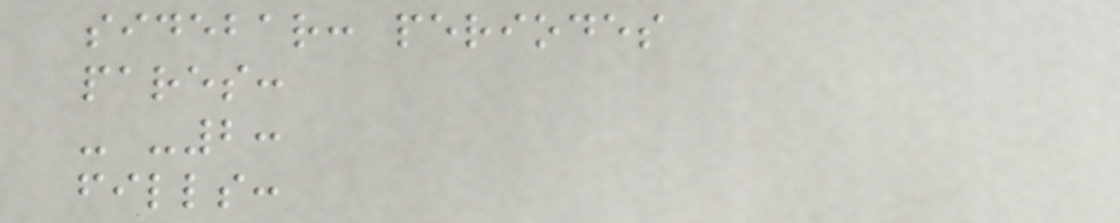sidebar: periodes
pares:
- -2:
fills:
